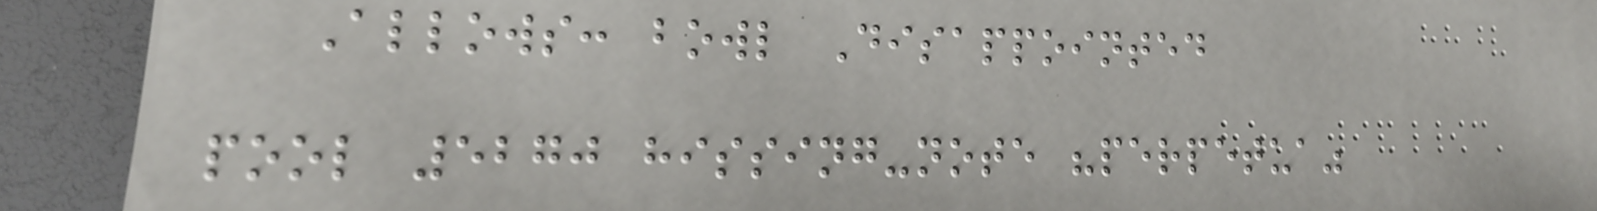Allows: bowl Disappointed
pool 5270 hissing-note "perpetua"
